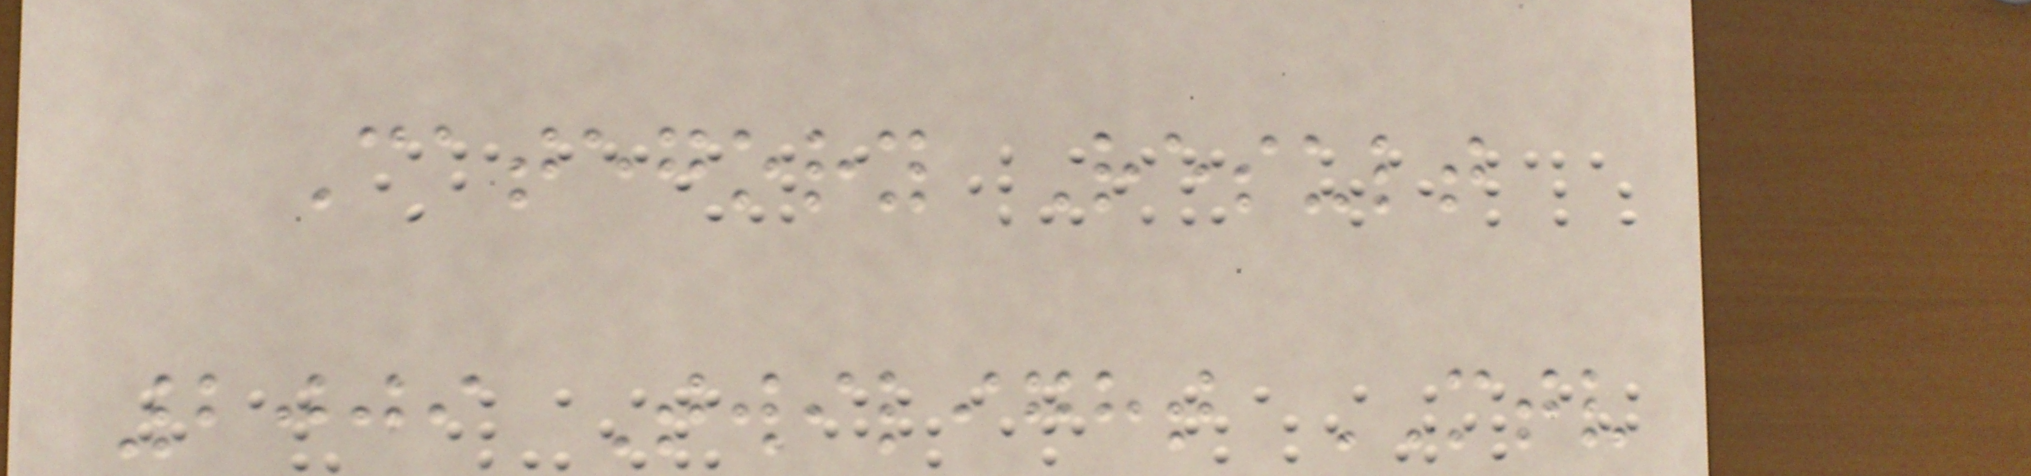Category Result
2009 Twilight MTV
